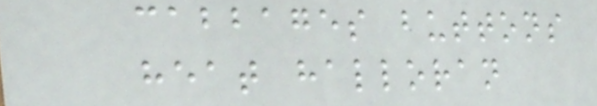cabbages buttons
heat halloran
